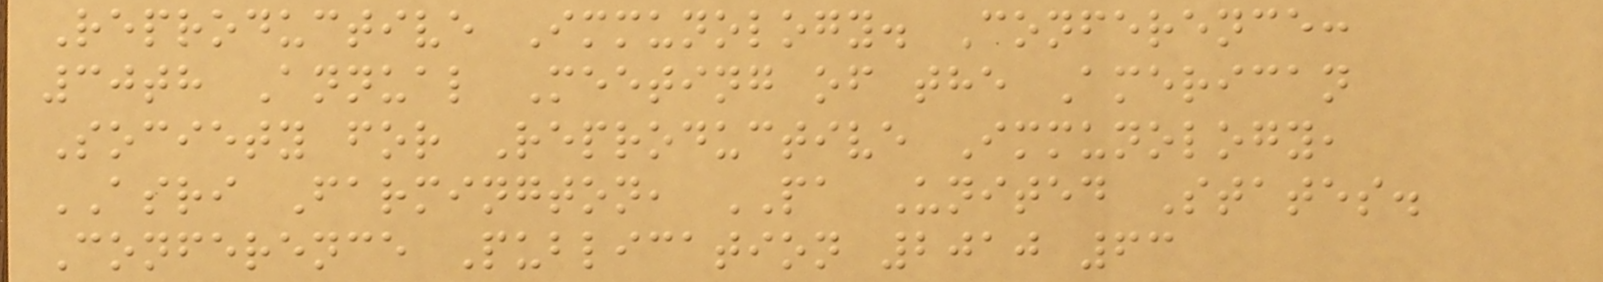Reproductive Immunology. Conference:
30th Annual Meeting of the American
Society for Reproductive Immunology,
ASRI Farmington, PA United States.
Conference Publication 2010 63
